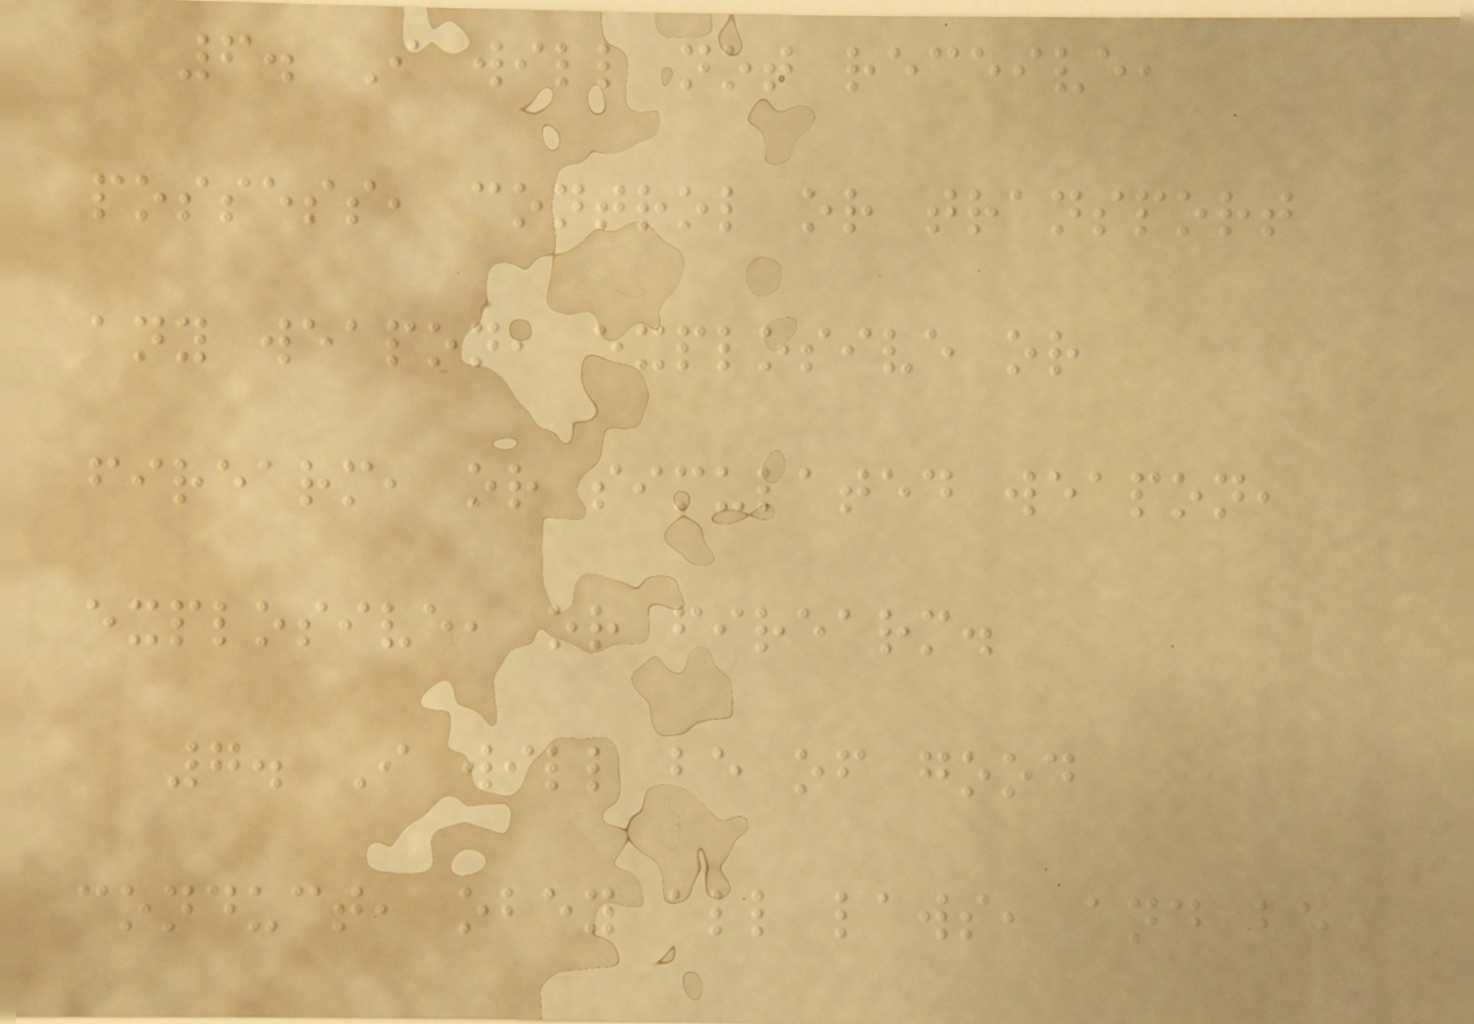6. I will not receive,
possess, control or transport
any weapon, explosive or
firearm, or simulated weapon,
explosive, or firearm.
7. I will be of good
conduct, obey all laws, and be
